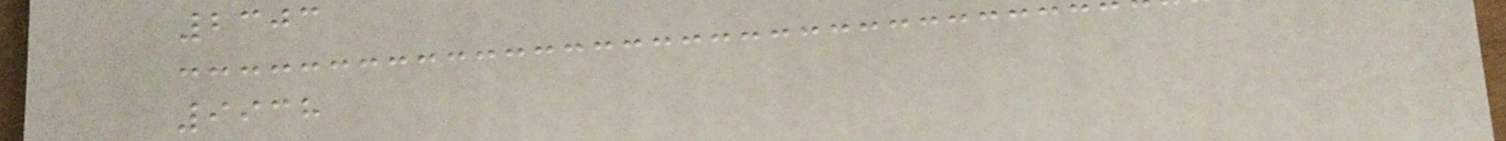2303
9938
